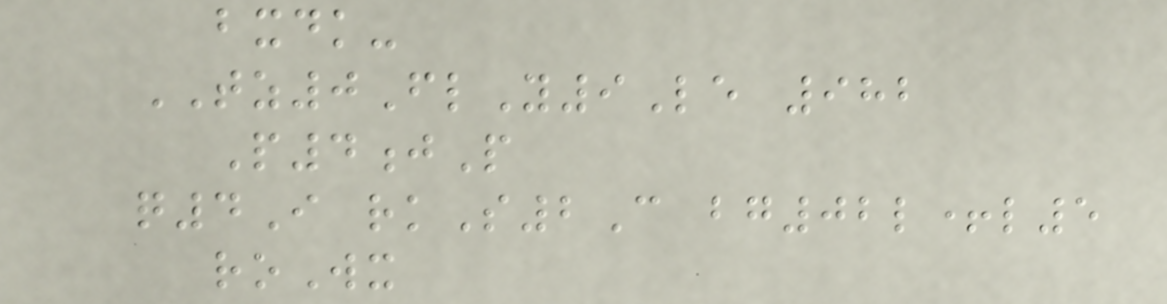bxdk-
TZ0FlY9Le 982
P4jP
q4I rkS2C bg02l+l5
roWx
